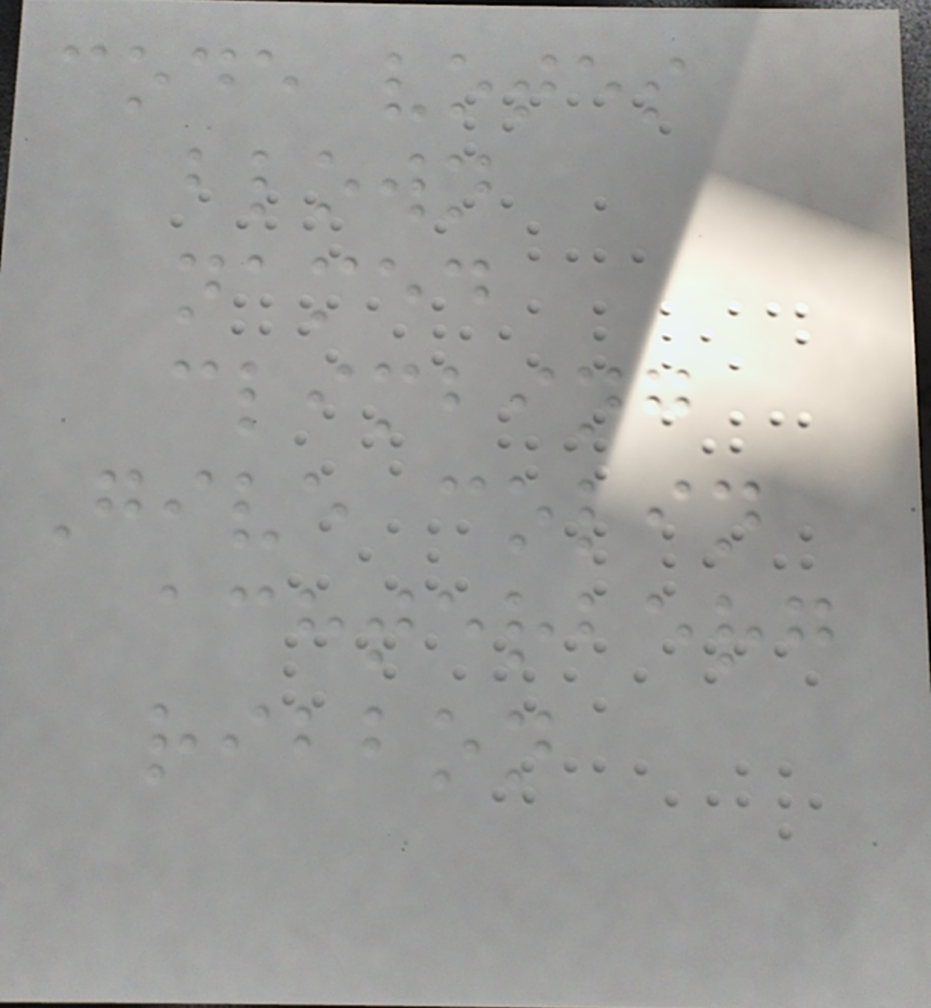code votes
blown
named
climbing
Give colin
achterberg
ribbon
